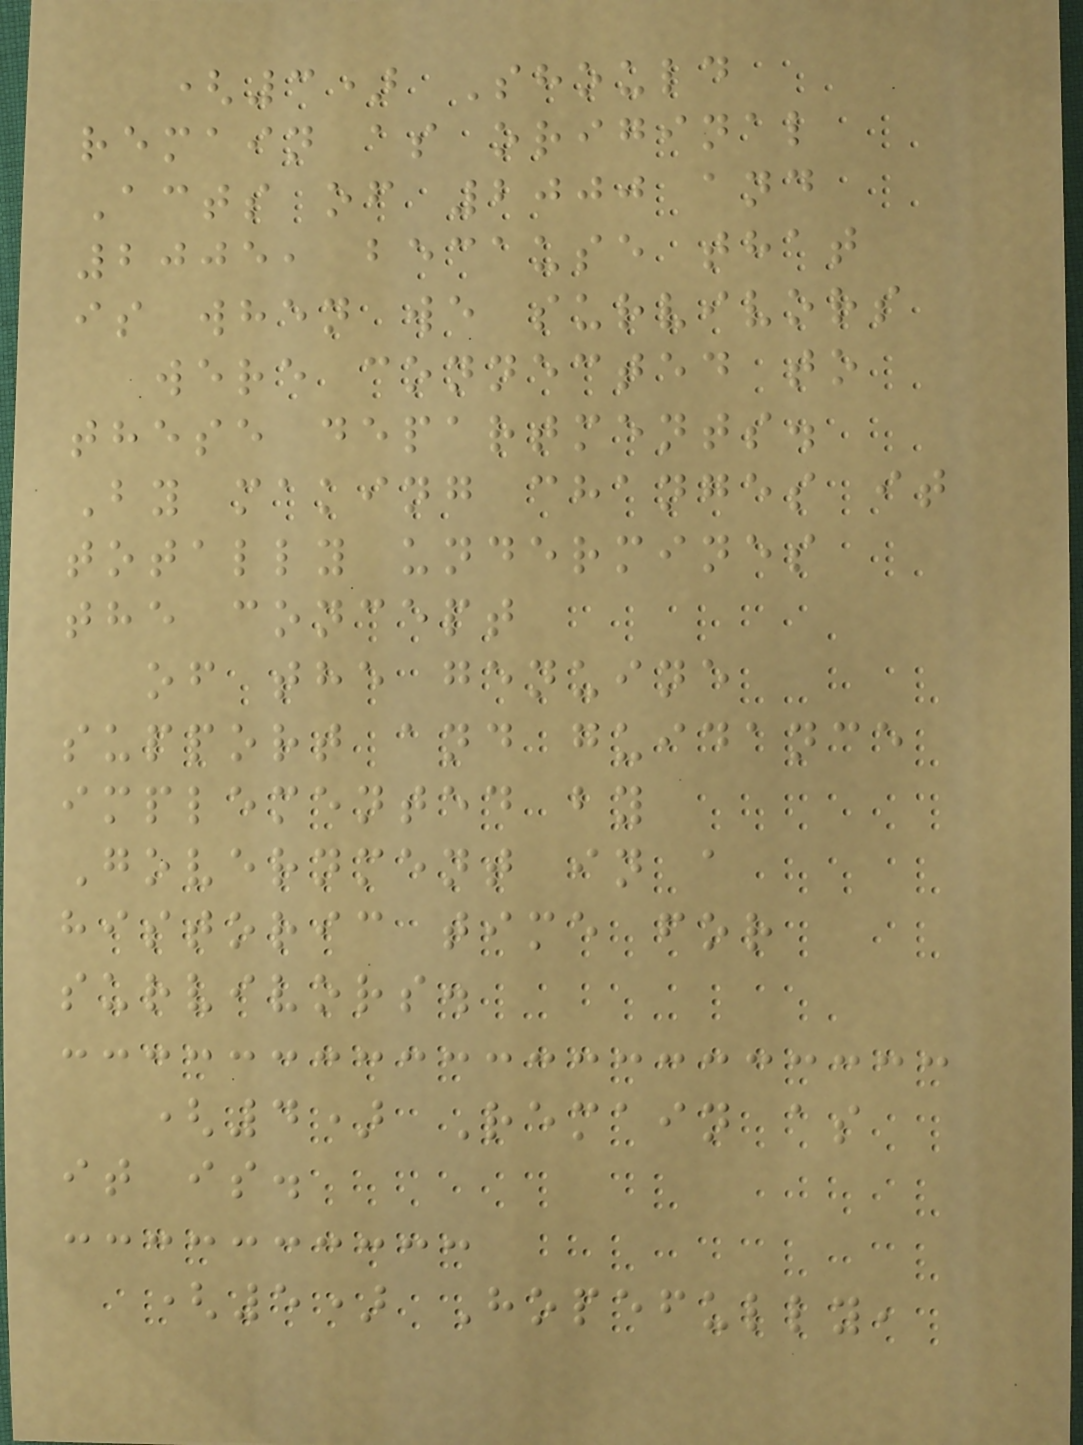(3) Should
remain as original
Acts of 2000 and
2005, because that
is when we survivors
were connected to
these departments.
By making changes it
totally undermines
the concept
of the genuine
support and guidance
implemented by
Government in a
historic time for
survivors.
(4) Remain as
it is.
(5) Hopefully,
